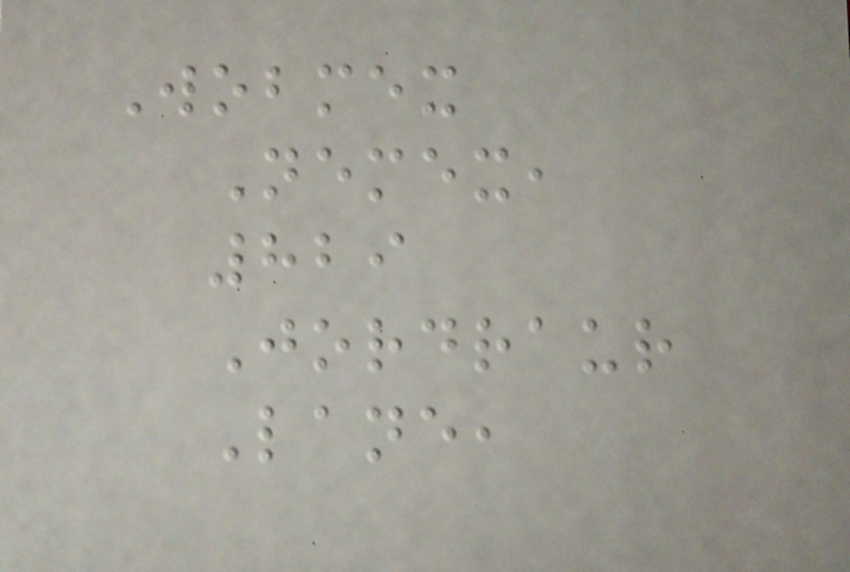Wobmex
Nemex,
829
Jordraur
Lane,
